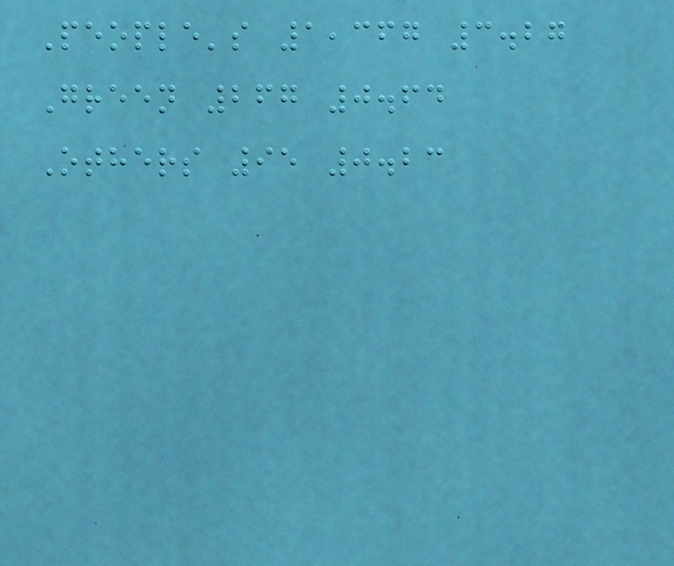People's 1,367 3.27
Green 267 0.64
Others 95 0.23
